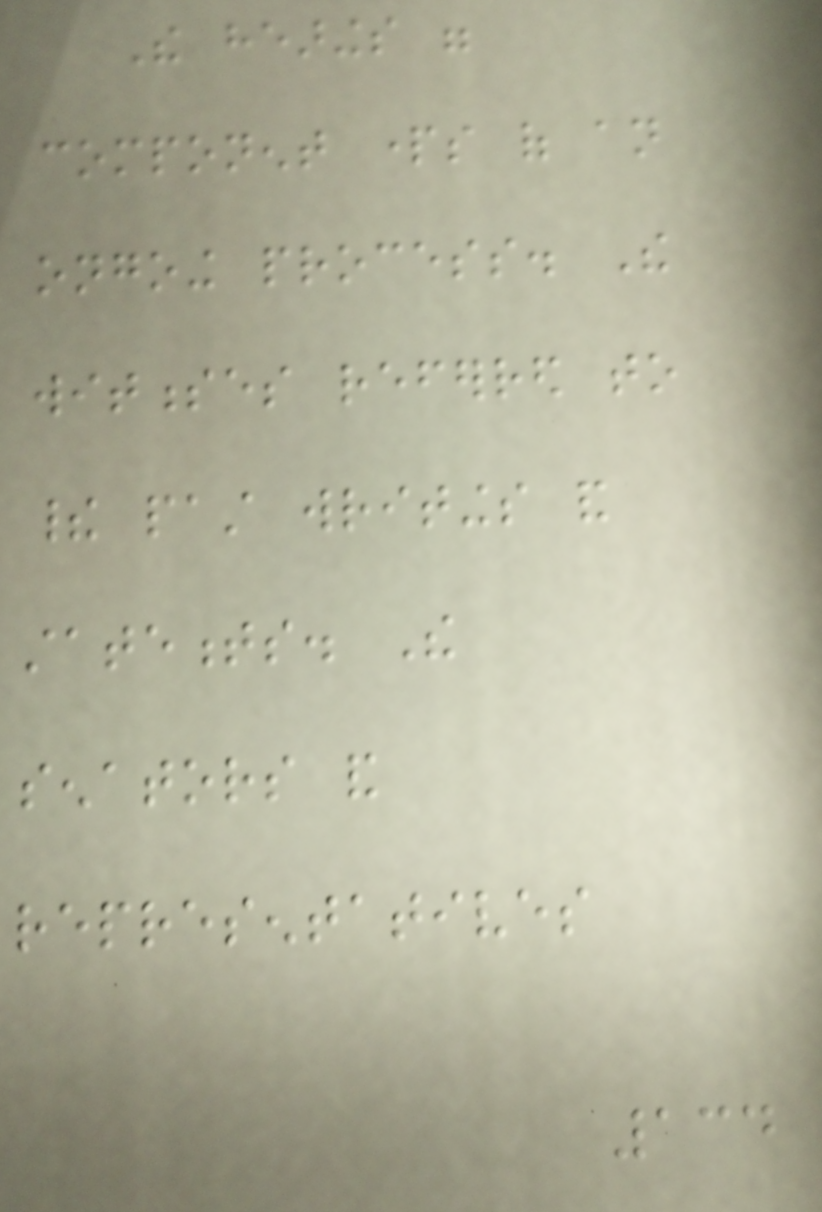The hearings were
component parts of an
ongoing process. The
witnesses referred to
their past writings and
statements. The
senators and
representatives
134
